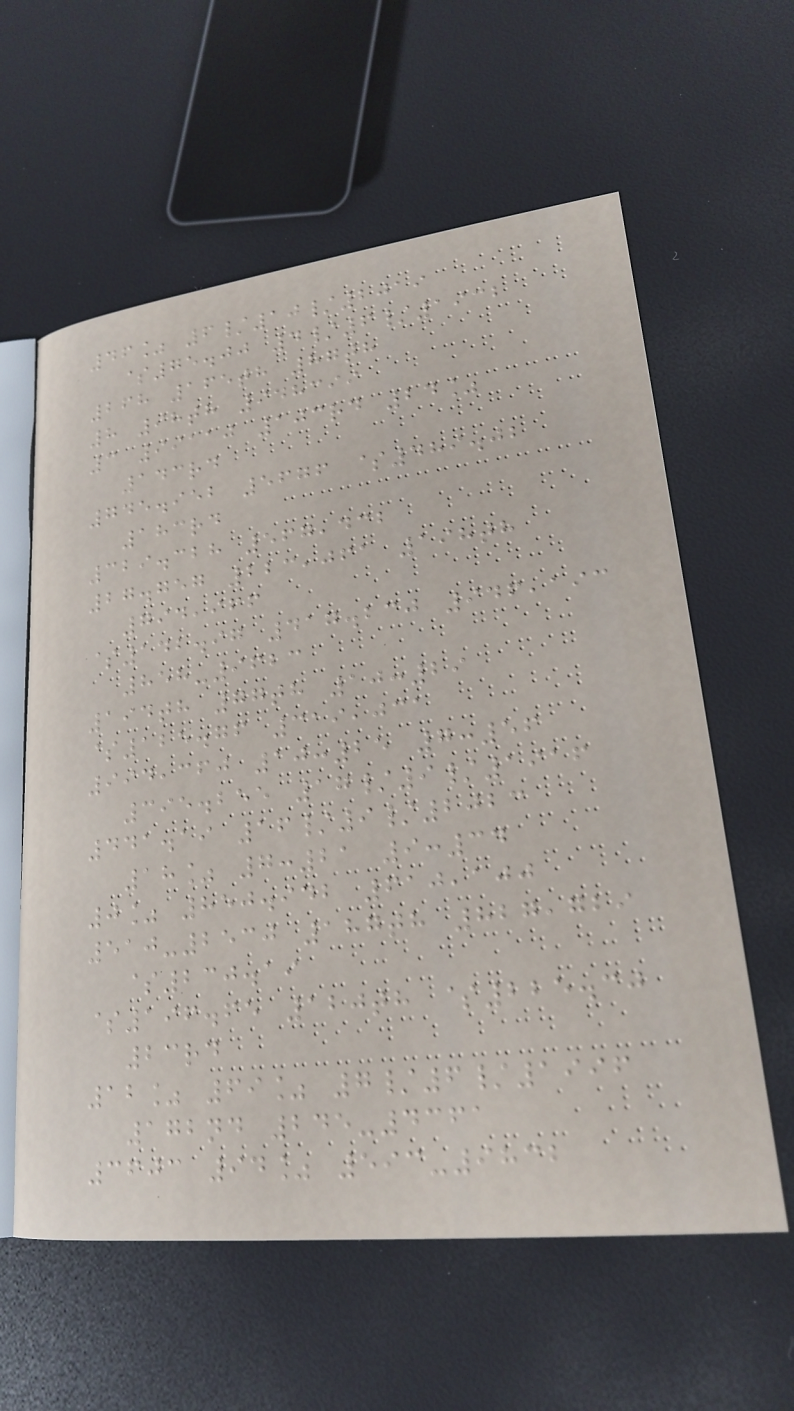46% 6/10/2019
$75.00 4/6/1932
268 165th 87th
8 98th 948399
3 99110 103rd 24%
143rd
745.952 5676 $489.02
183rd
329.328 567,432
27.757 223,061 198th
794,966
$142.97 417.230 946,193
858-9623
194th 77th 10:29
$125.76 319,031
994,360 10:25 7:56
395.255 17/9/1916
441.19 16/9/2023
18% 7:21 9:34
0% 850.942 610,100
510-2530 187th 827,729
$230.19
$196.65 120th $225.30
23rd
12% 69% 7/6/1996
172nd 245-4361
3603 94% 593-9832
